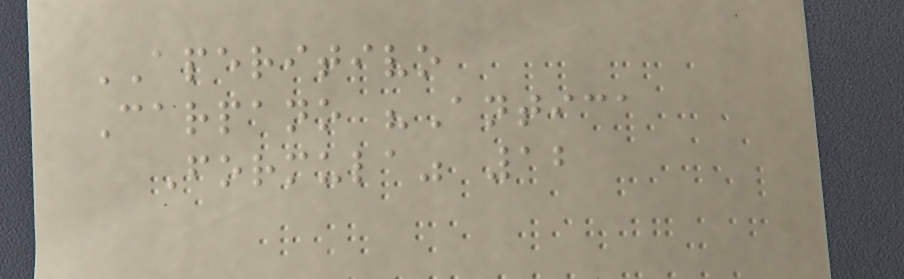APERITIVO
Carpano "Antica
Formula" 12
